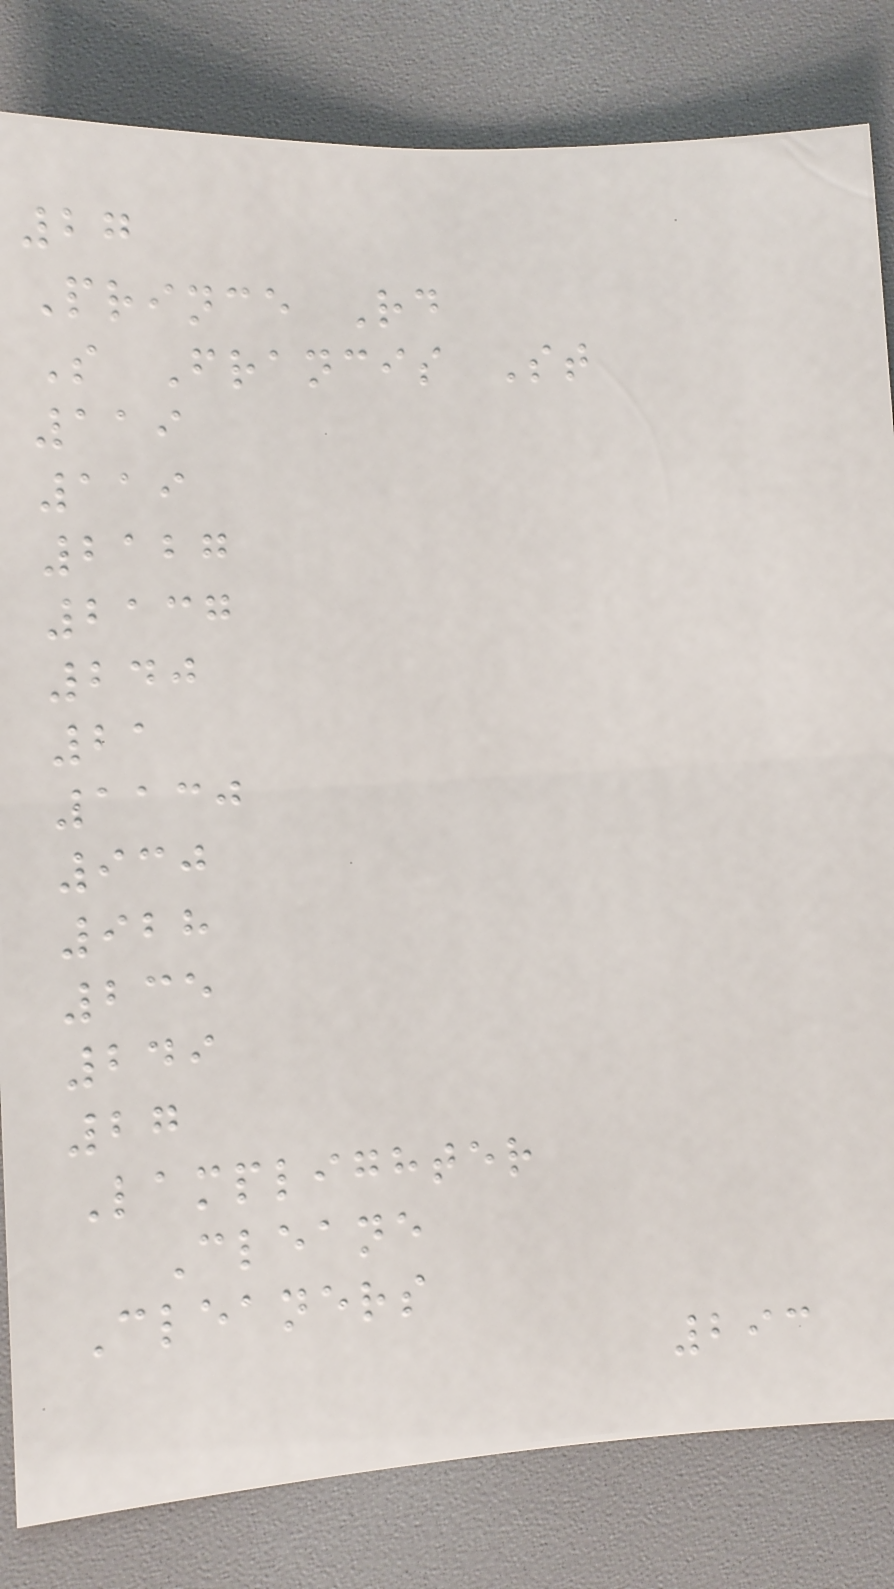27
Prince Rd
S Francis St
119
119
2127
2137
240
21
1130
930
928
235
249
27
Lamplighter
Cleane
Cleaners
293
